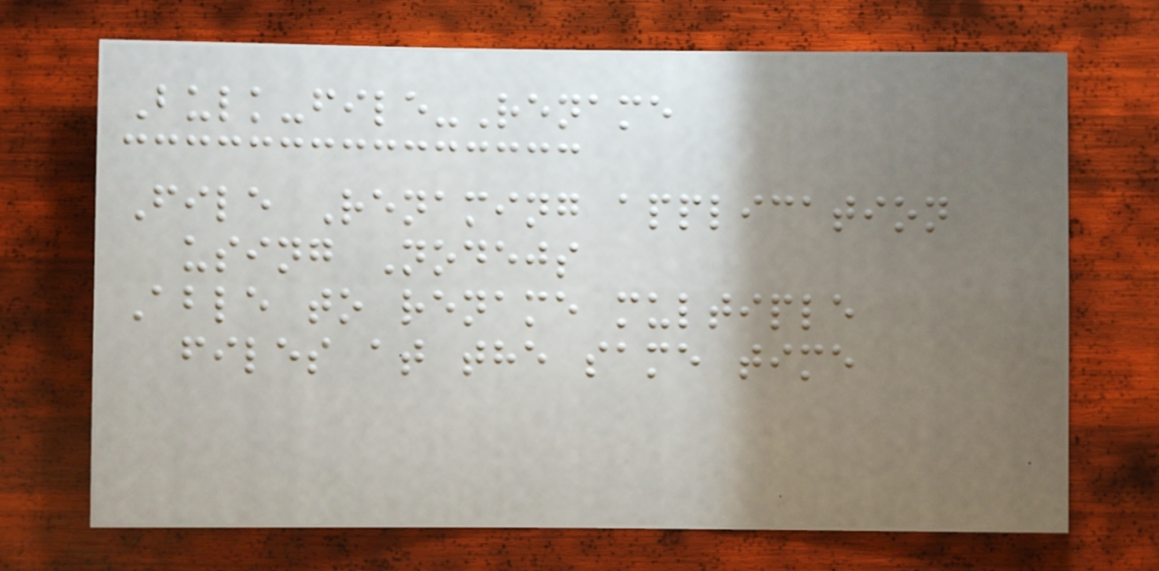Bulk-file-Rename
File Renaming application
using Nodejs
Able to rename multiple
files at the same time
